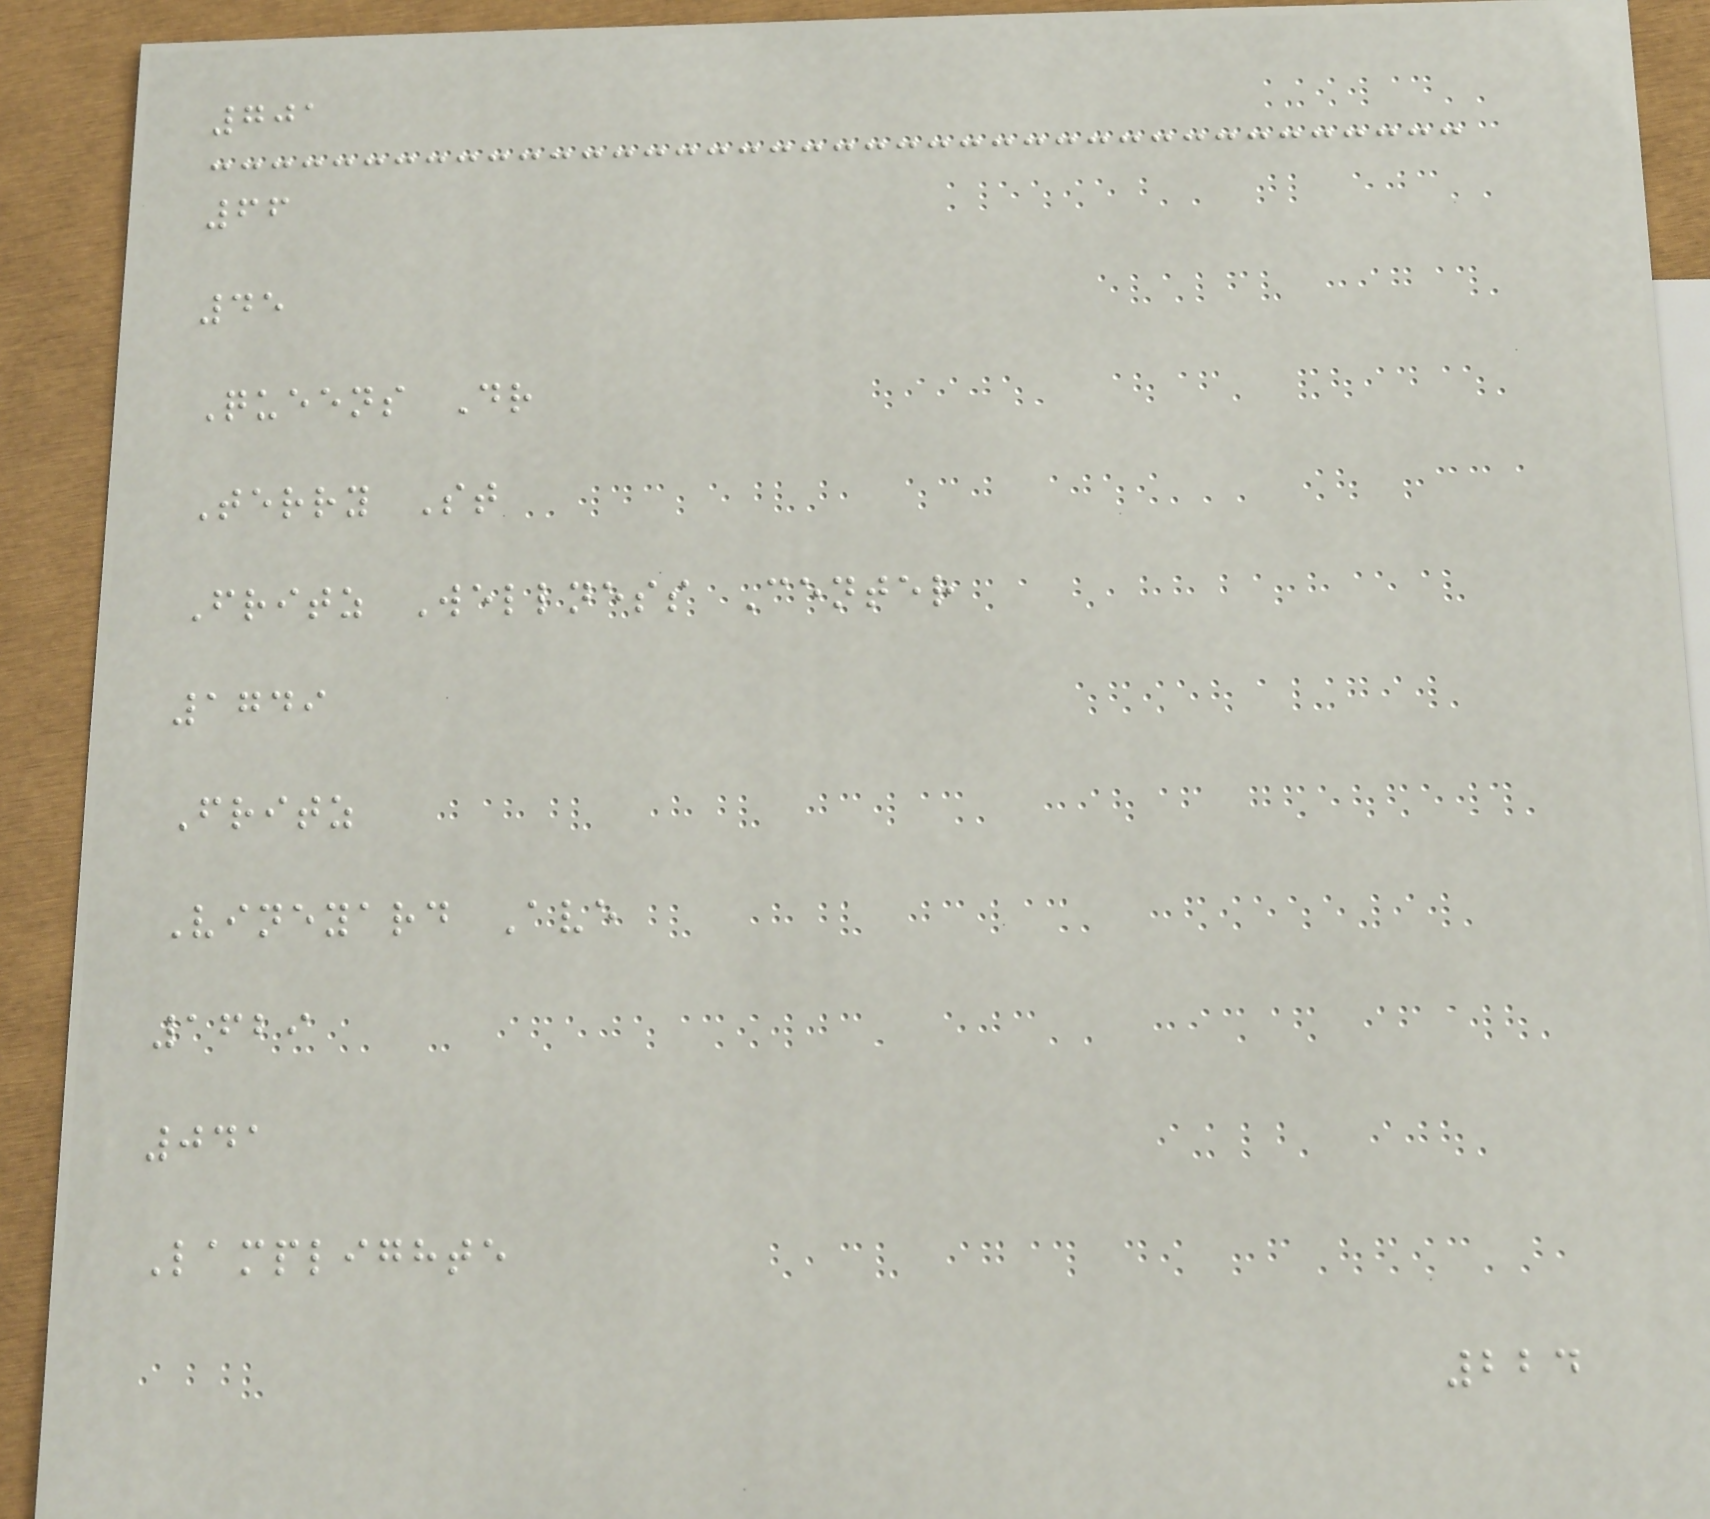701
66
45
Queens Dr
Terry St
Fritz Wellness Center
1749
Fritz
Vineyard Ave
1629
041
Lamplighte
224
